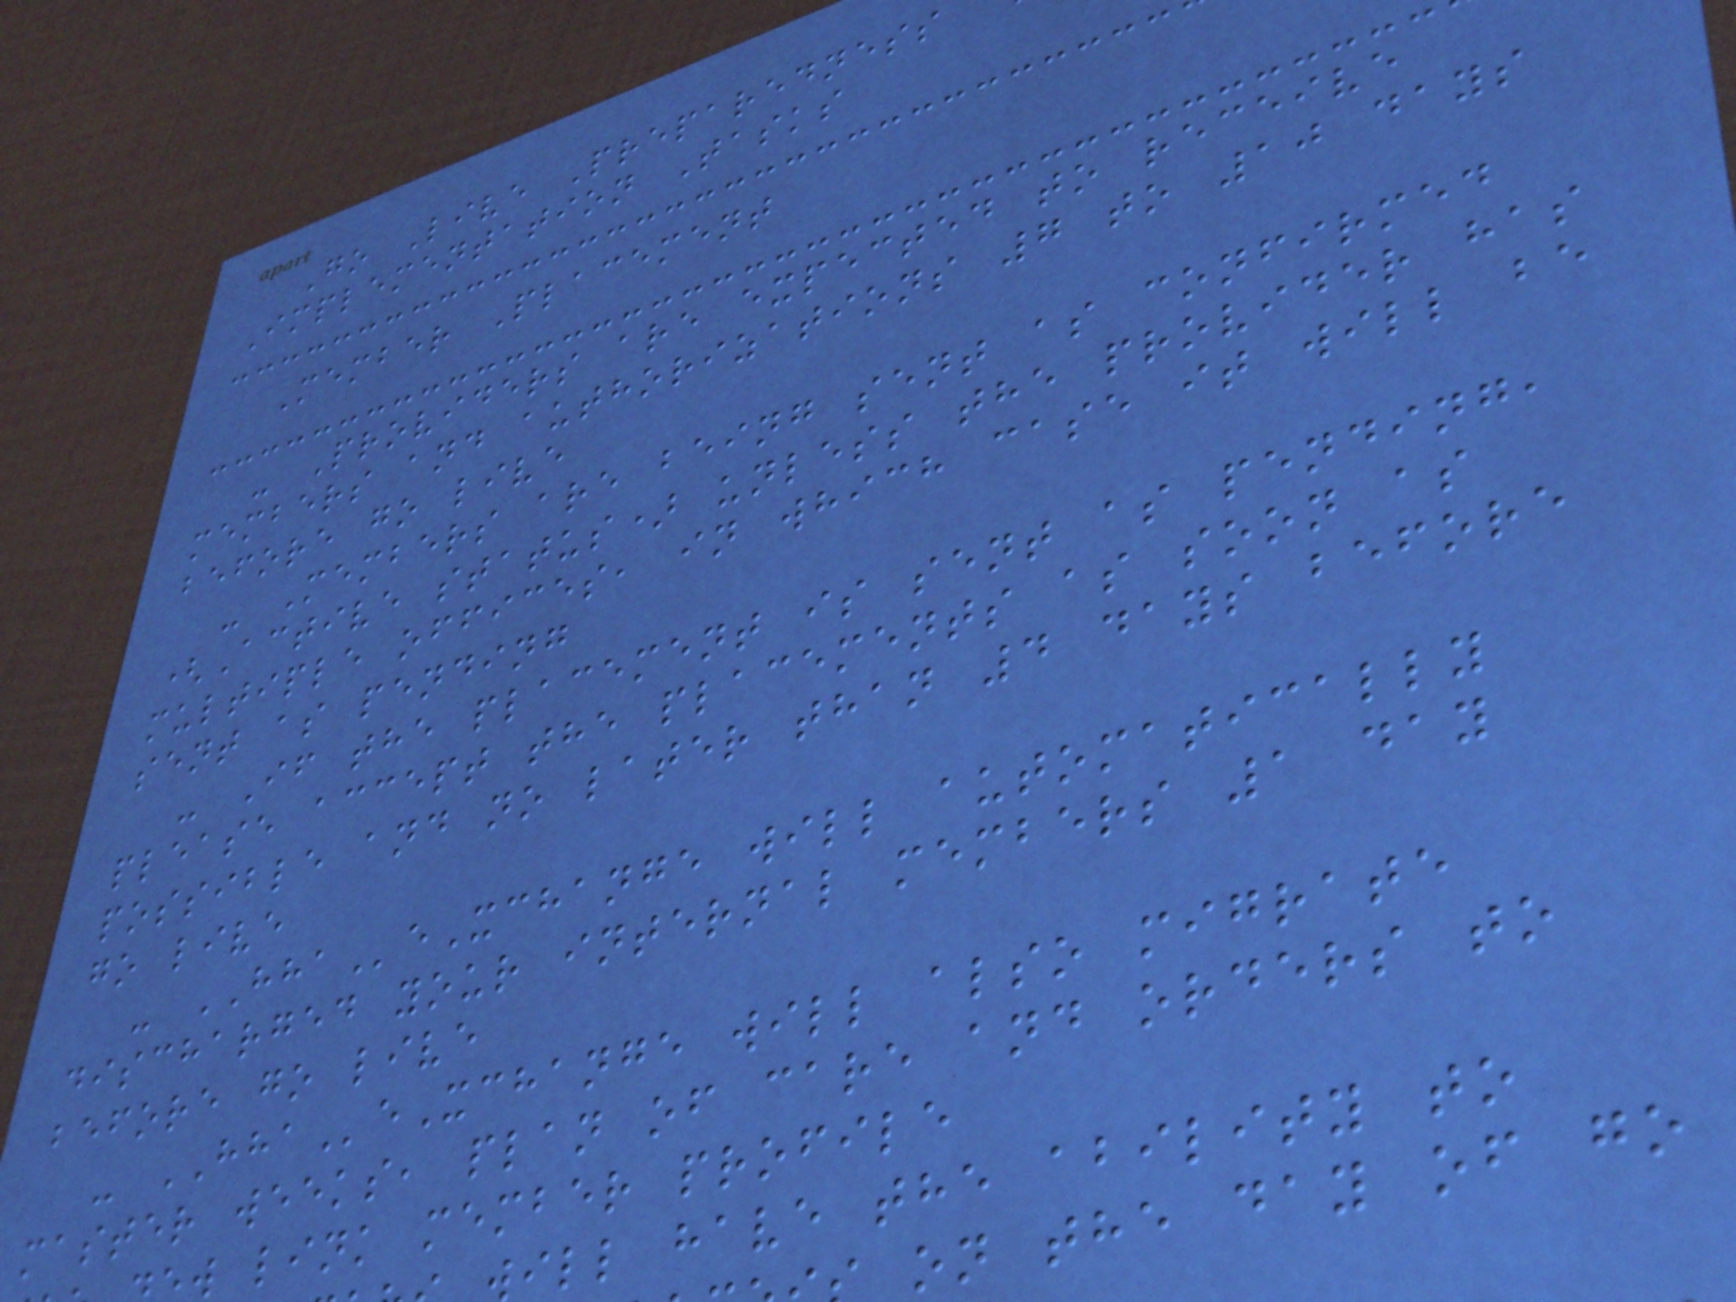Go Live Preparedness
Implementation Tasks
Member Placement
- Providers are expected to receive
members and authorizations 7 to 10 days
before go live
- Members are being sent as confirmed
(Active status) unless the provider has
multiple offices, in which case it will be
sent as pending
- If the placement is sent as pending,
please accept the placements as soon as
possible and no later than 4 days before
go live
- HHAeXchange will automatically
discharged your internal members 1 day
before go live
- HHAeXchange will also migrate
master weeks, plan of care and orders to
w link member profile
ill have the ability to
on the day of go
